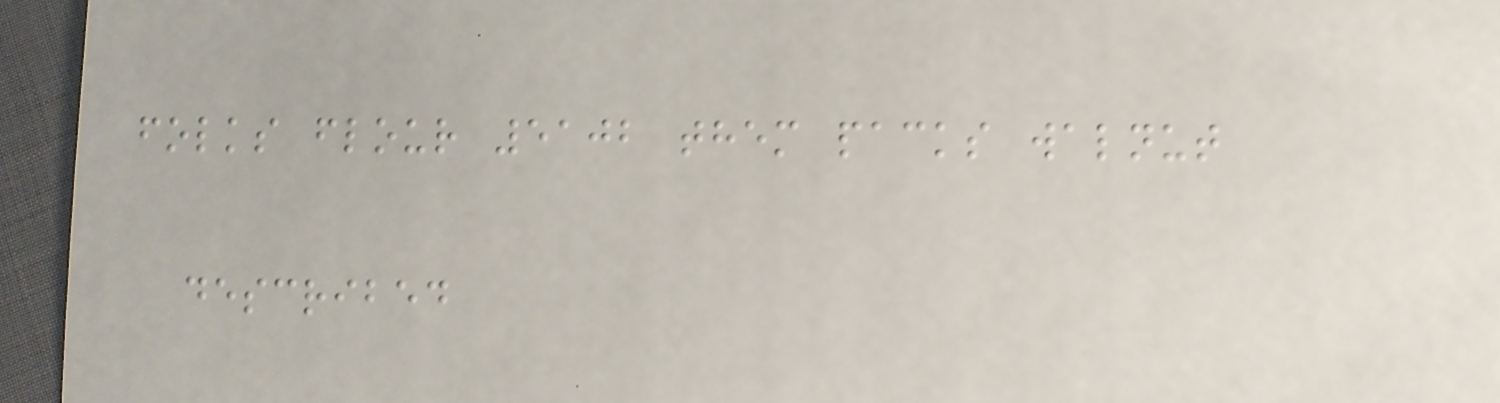folks flour 5102 them packs walnut
described
